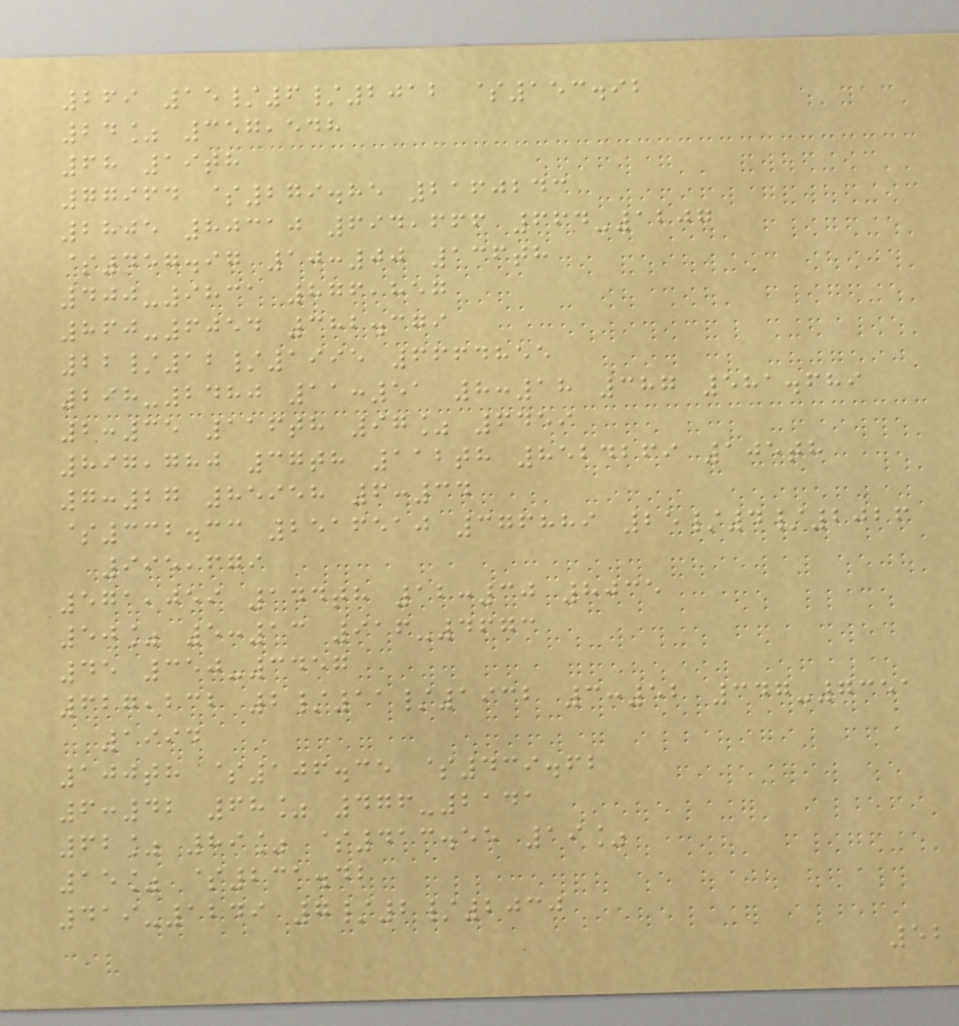269 15/6/2012 $153.92
24% 357,548
68 19th
77964 $279.85 2160243
2805 80310 694,666 664-1207
$457.97 10:00 136th
400-9831 876,857
860-6054 382.379
22/12/1995 6664855
298-2480 11:51 8:18 387 581.689
2:35 116th 97% 6459
897,780 37th 112th 8524269 105th
7:27 85958 6:34
$332.33 2516510 376889 25/4/2026
995,679
571,059 144th 12:30 8035
50% 5:13 916-4673
45 350-3457
627,232 2/11/1932 3:52 347-7351
1994
100th $106.35 $439.62
6:42 68% 476-2141
62% 89% $413.55 19%
15% $231.42
419-1249 7/2/2030
52
